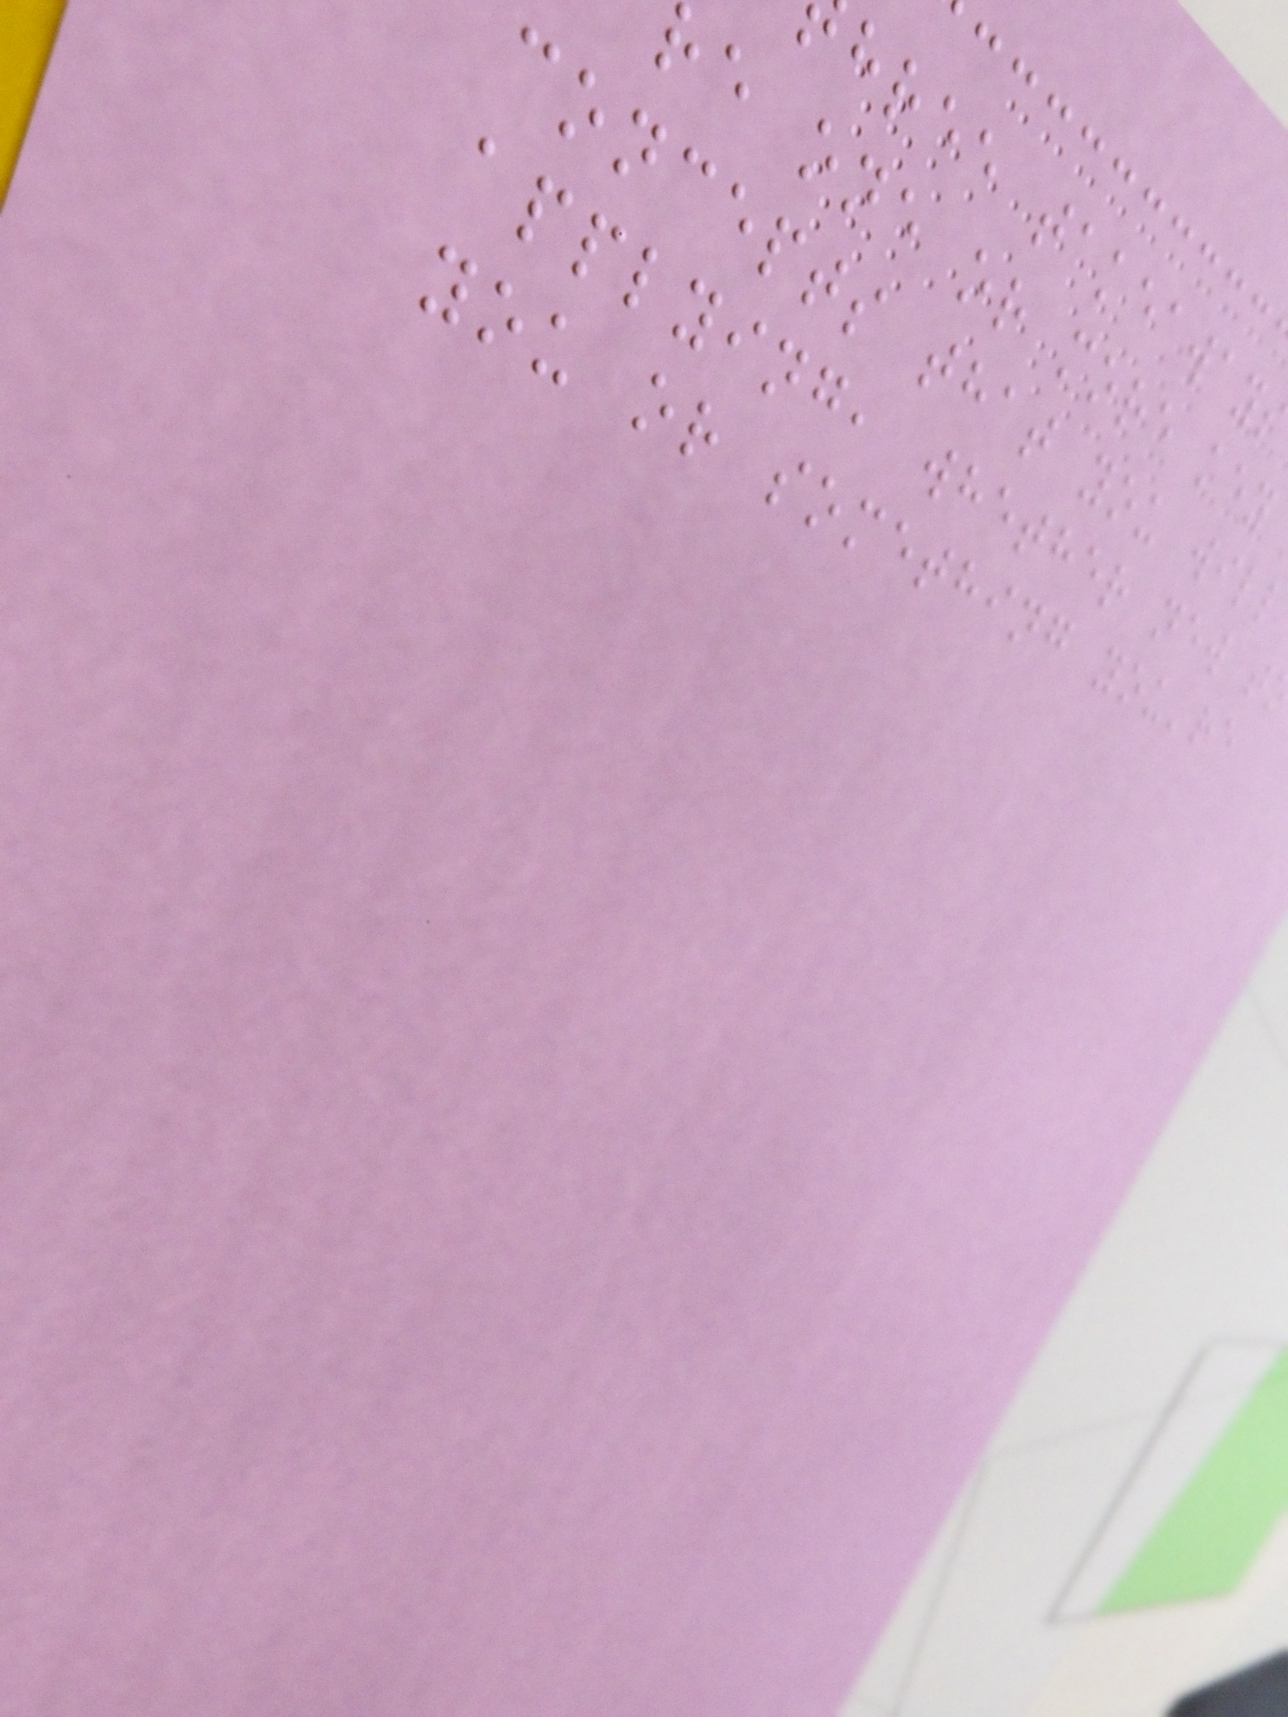hree takeaway
re one or more key
concepts that you will
applying, whether new t
you or something you're
